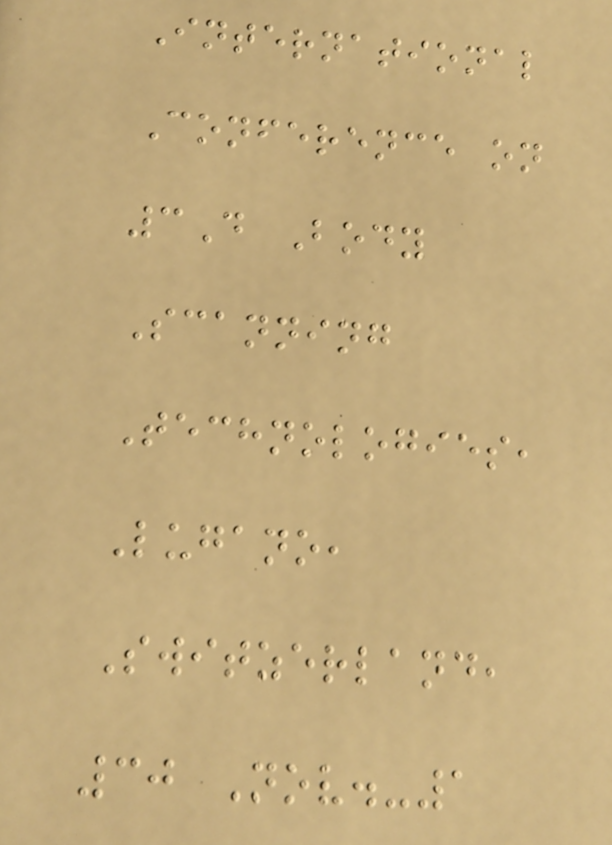International
Conference on
3D Body
Scanning
Technologies,
Lugano,
Switzerland,
30 Nov.-1
